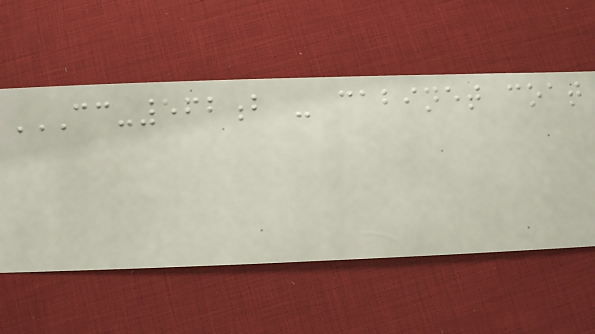CC-562B - CABINET COAT
